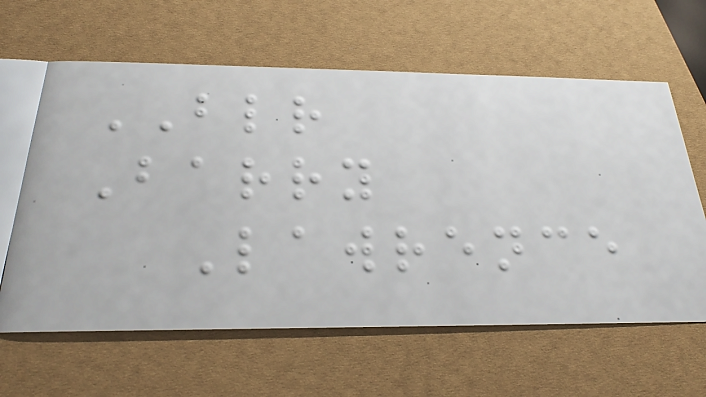BLR
Barry
Lawrence
